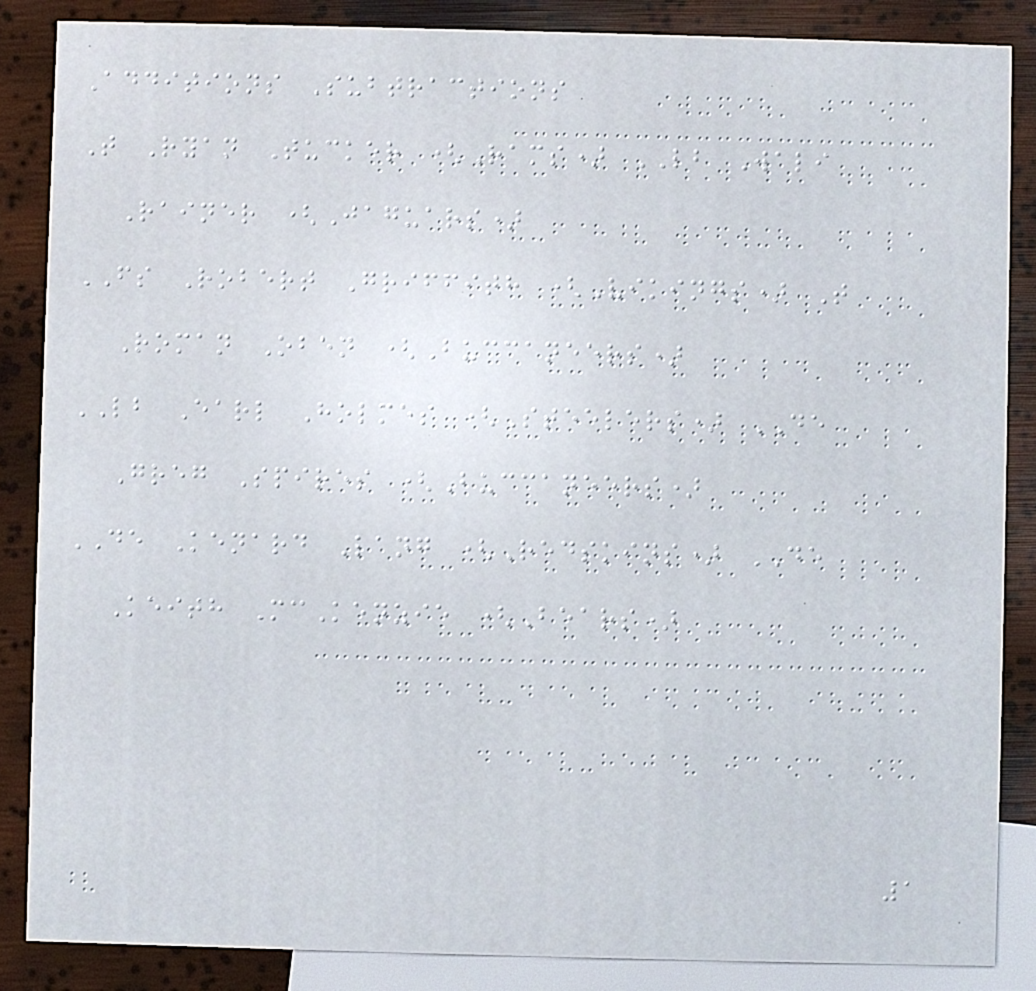Additions Subtractions
T Ryan Tucker (Rams) LB Wali
Rainer (Jaguars)
FS Robert Griffith (Vikings) T
Roman Oben (Buccaneers)
LB Earl Holmes (Steelers) DE
Greg Spires (Buccaneers)
DE Kenard Lang (Redskins) DE
Keith McKenzie (Bears)
1
